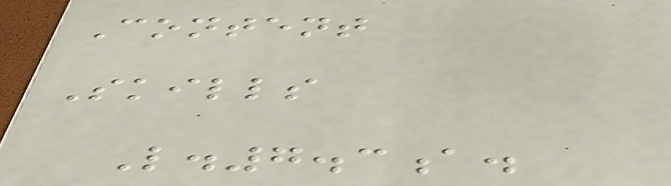Content
Skills
L.7.3a.
